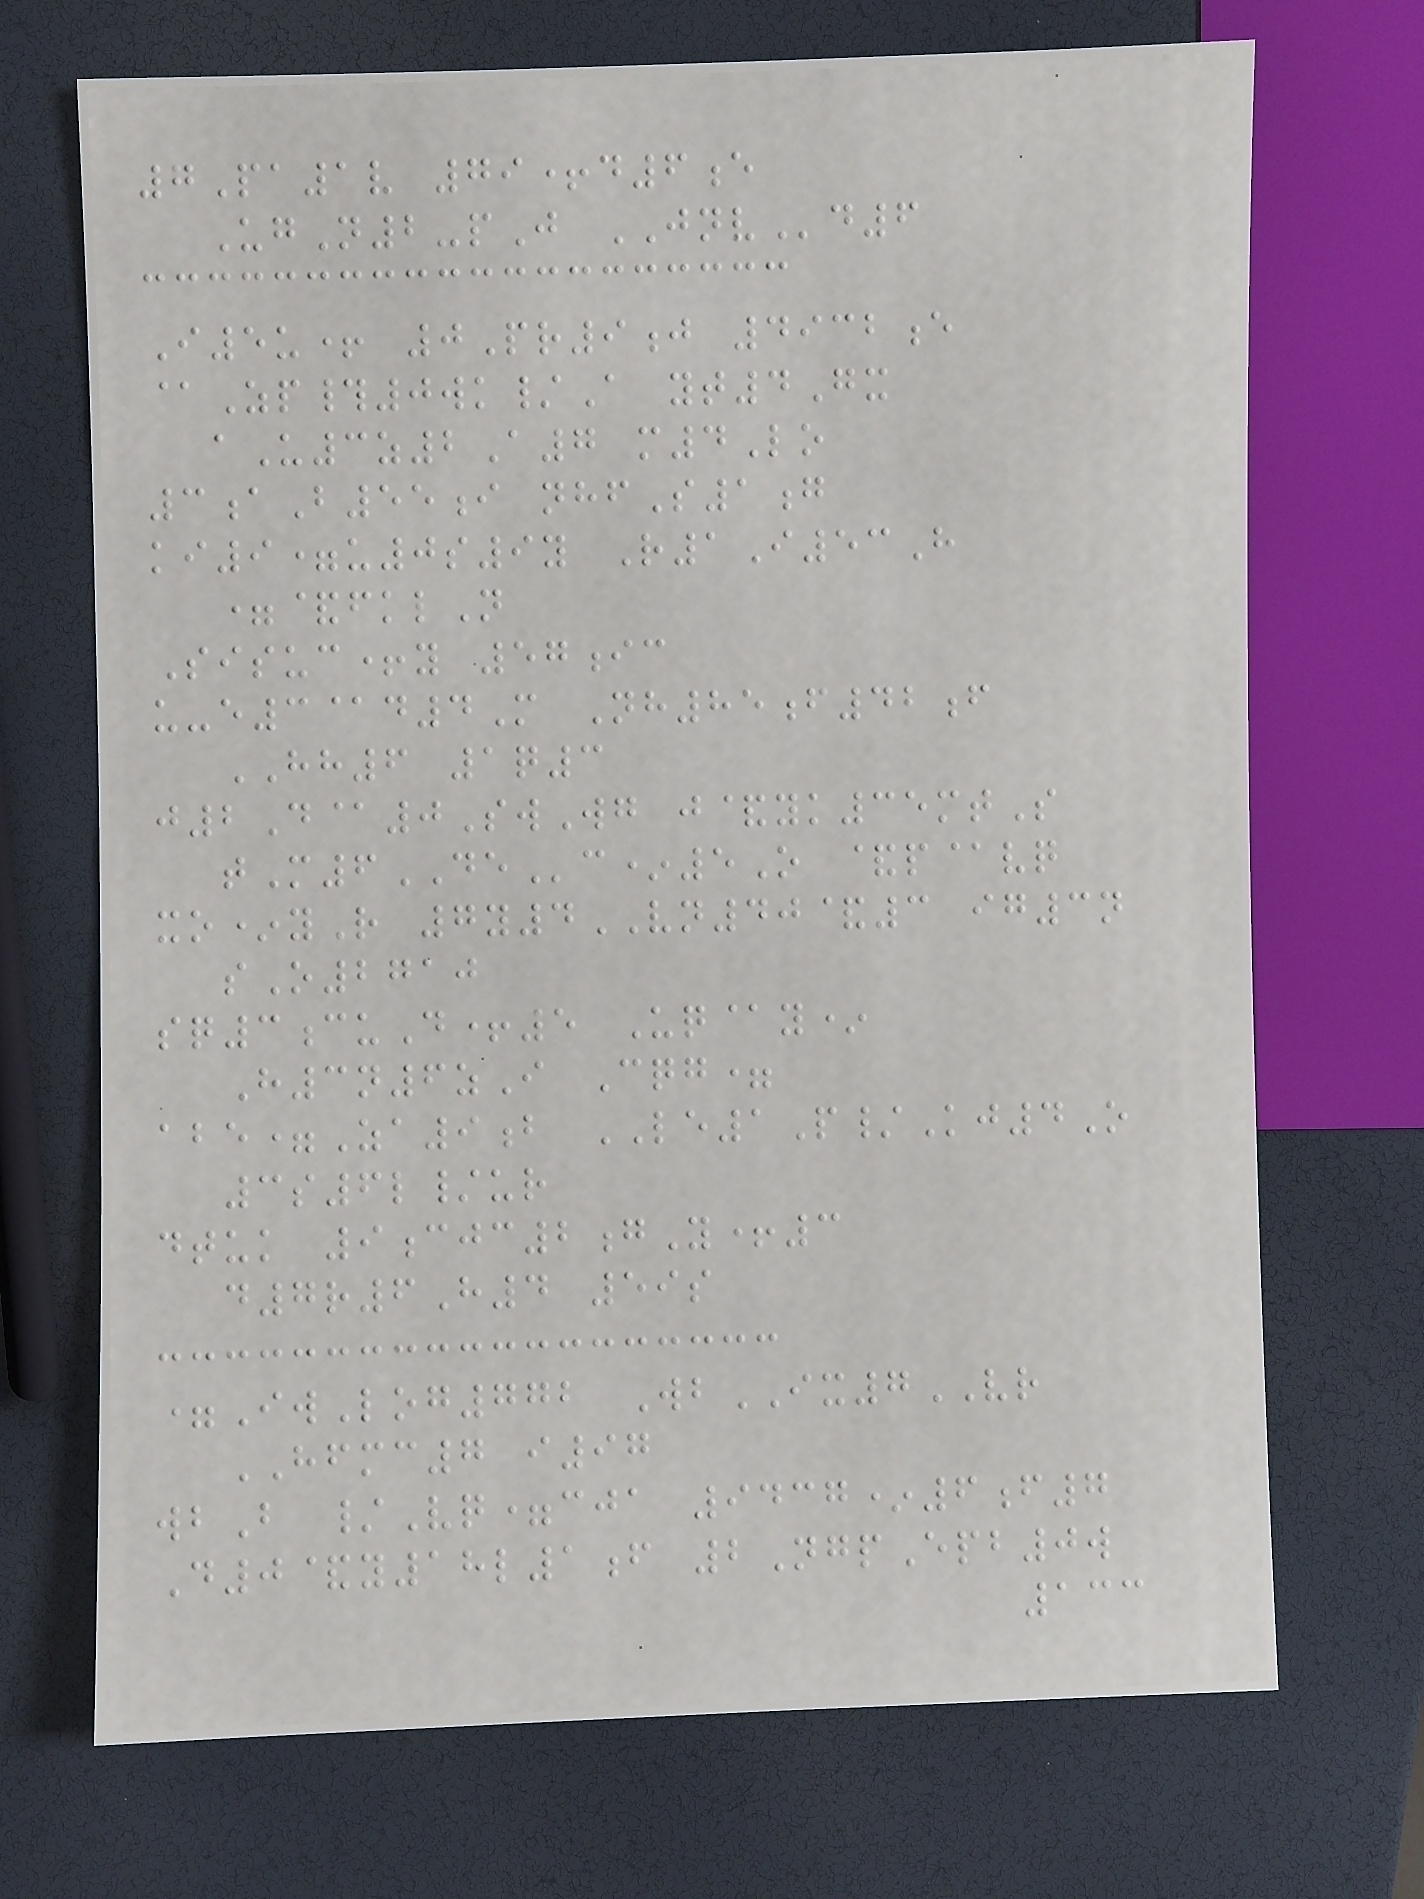7Pa1v 79+d6e
UgN2-pJ JNVd6
I5u+ 0Pr9j 4932e
@Zp#0wk/A yt4Gx
aU3z2A7 m4Lo
3aB55i nhfS1g
ki9=u0s9y R1I53H
=&fklN
Sisuc+y 57ic
u-e3@d4M Nh85f42f
HH6 1q3
j2D@0SwWg j&yk35mtS
tM6DEc*5O &p@vq
xo*yR 7y4VN40&3 ig3n
sO2710
sq3cuD+5 Uq@y*
H3n6zI Cqg=
abe=Za9b LE1P/Kj4O
3s6l/ur
dtuk 9cjc2gY+3
d7r6H4 59s
=IwLog772 WbIX7VR
HFMC7 i97
wbB /Vq=cja 9437*6f7
D0&y18l1f 2NgpEpb0w
133
